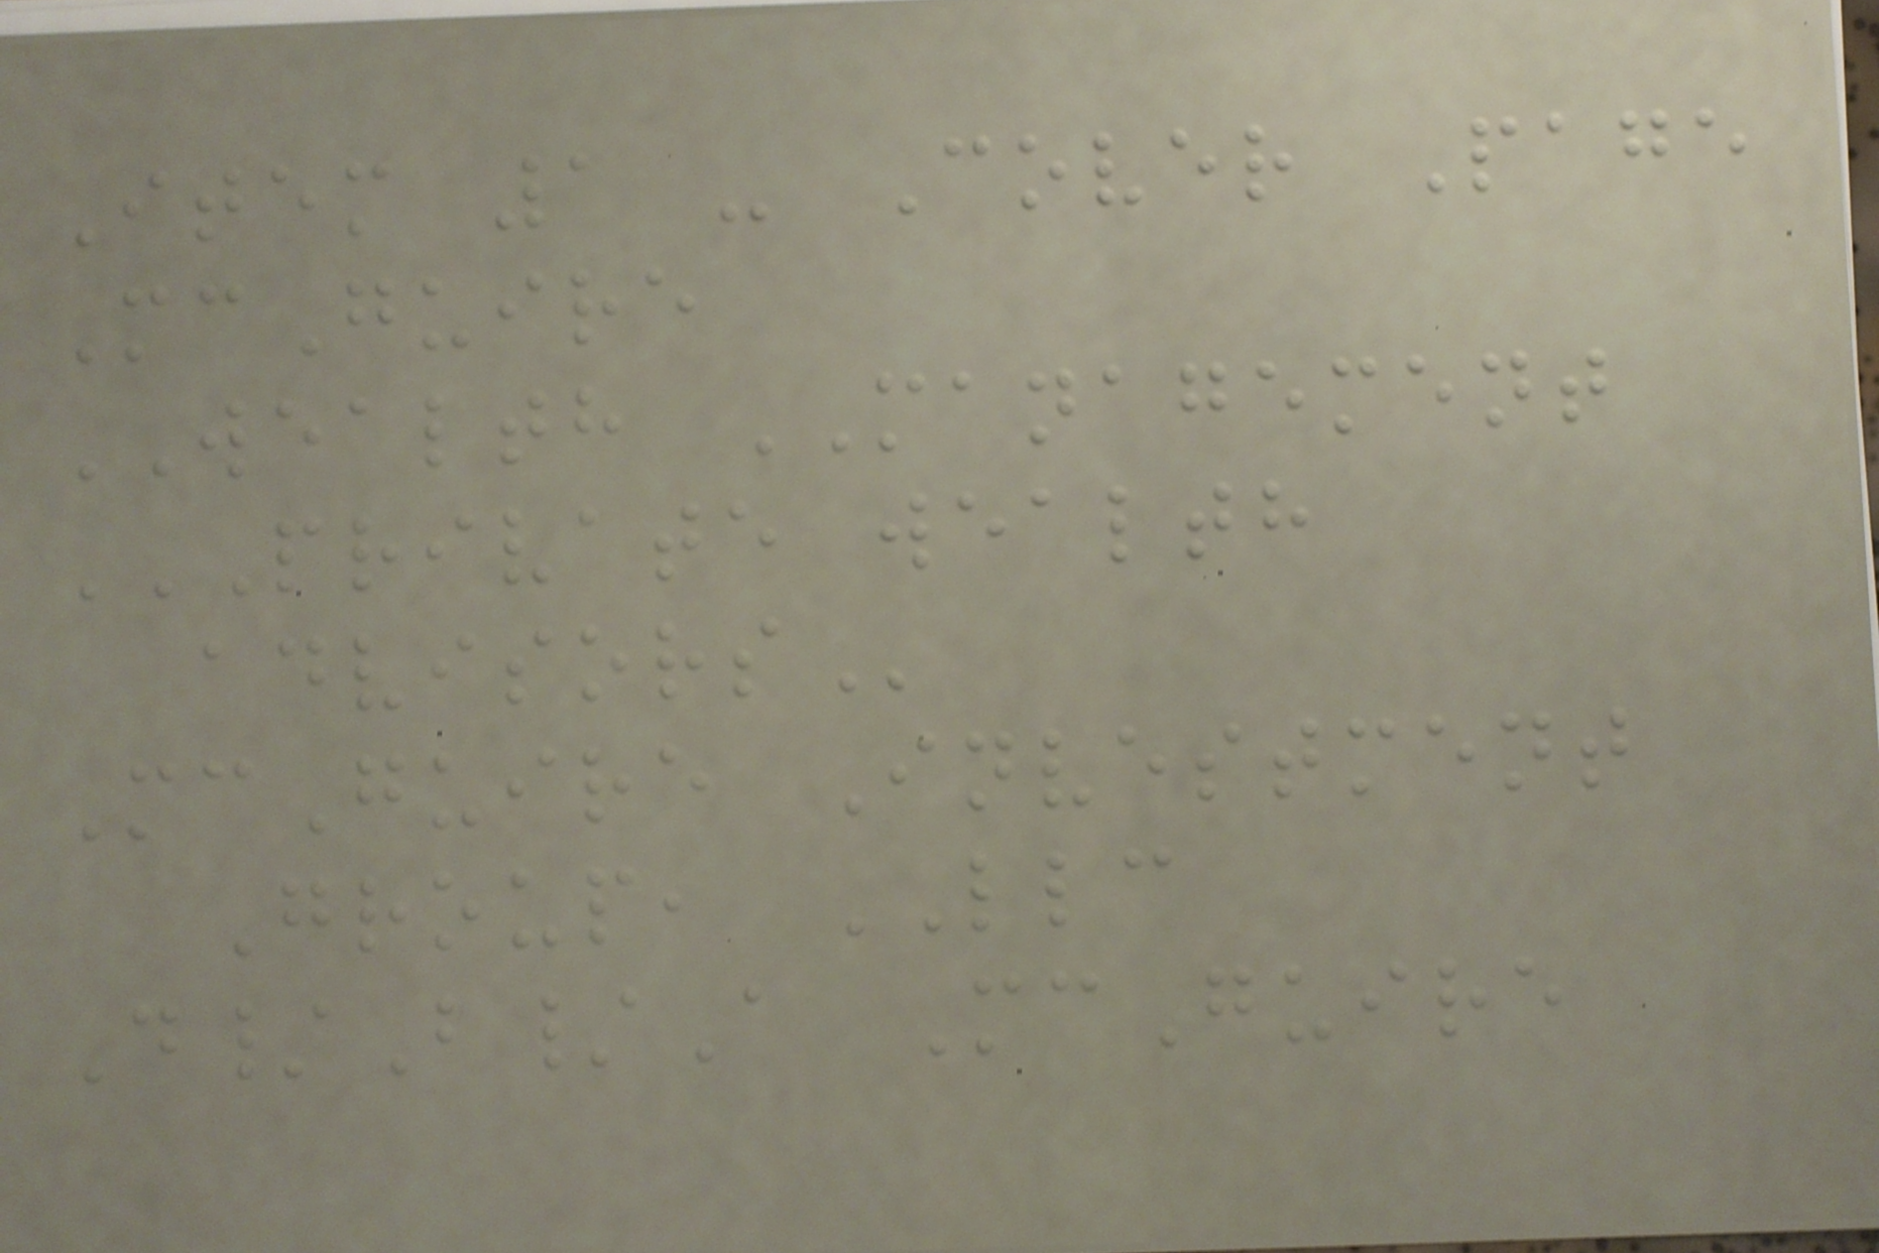Item 1 - Cover Page
McGuire
WEALTH MANAGEMENT
PRIVATE WEALTH
ADVISORS
McGuire Investment
Group, LLC
D/B/A McGuire
